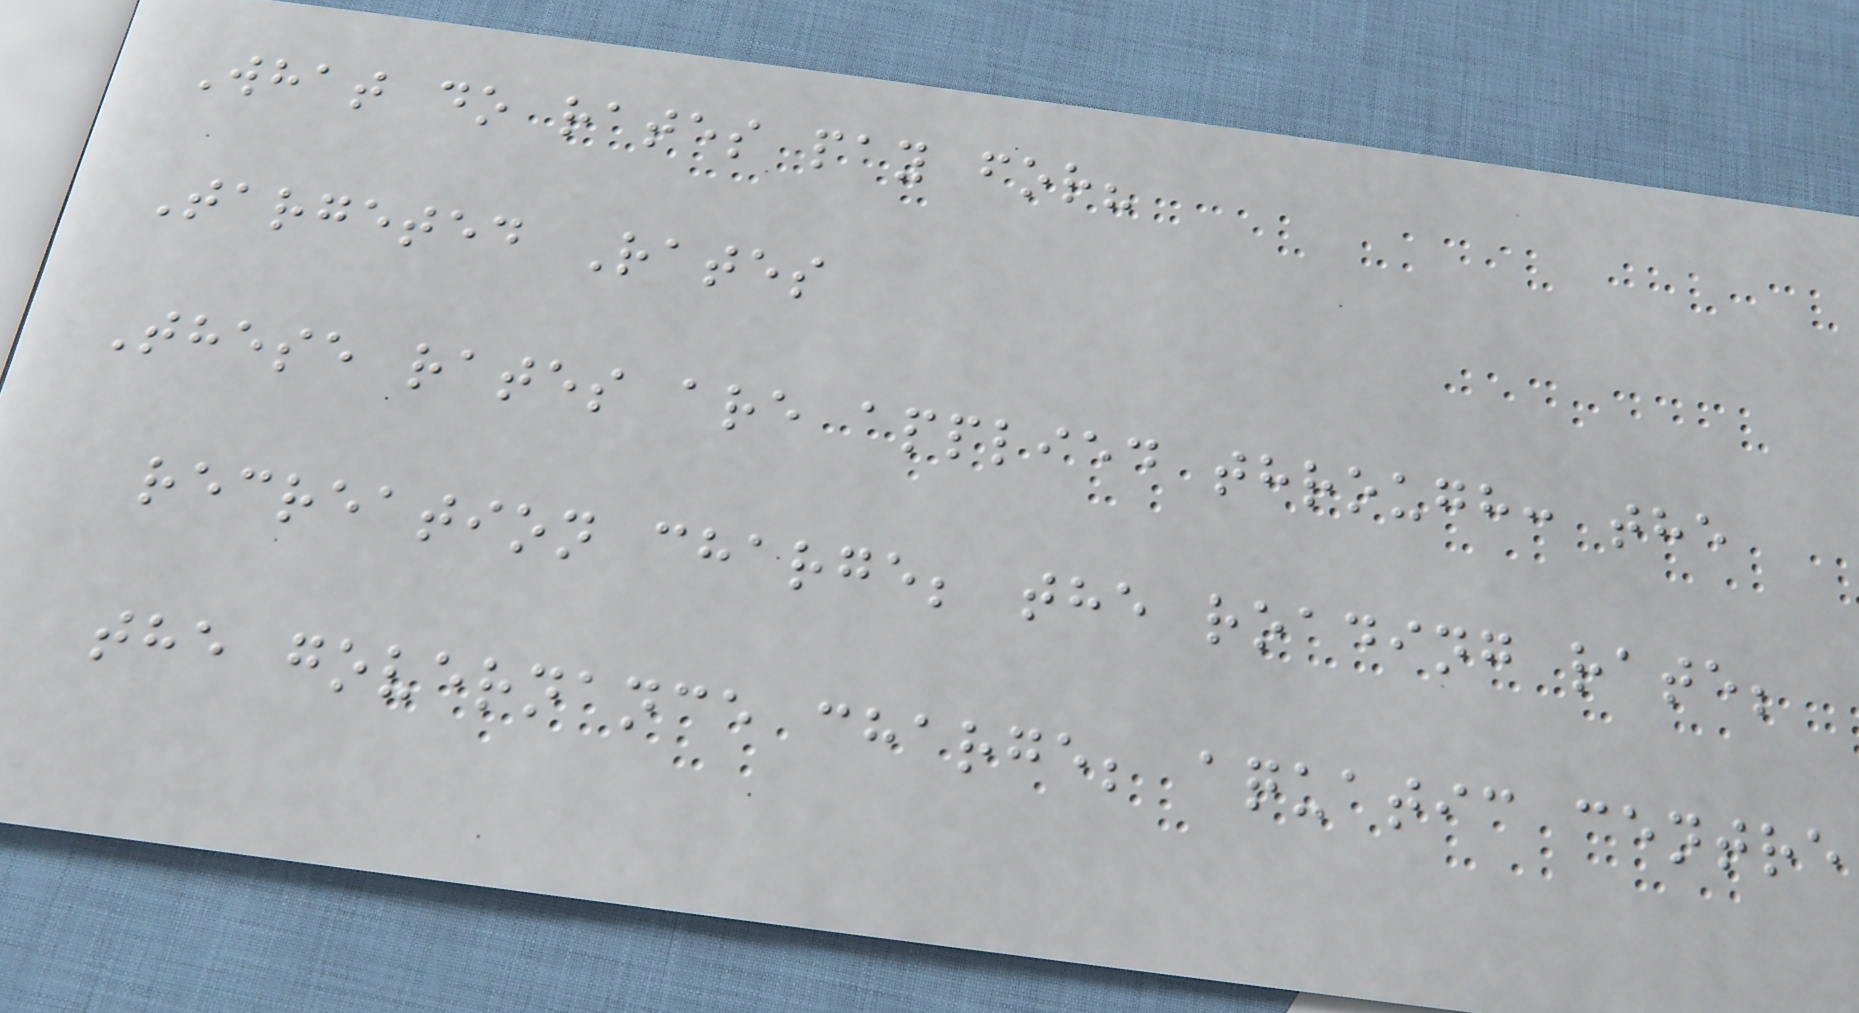What do rates pay for?
Targeted Rates
These rates are applied through: the
recreation charge; the roading rate;
the governance charge; aquatic centre
